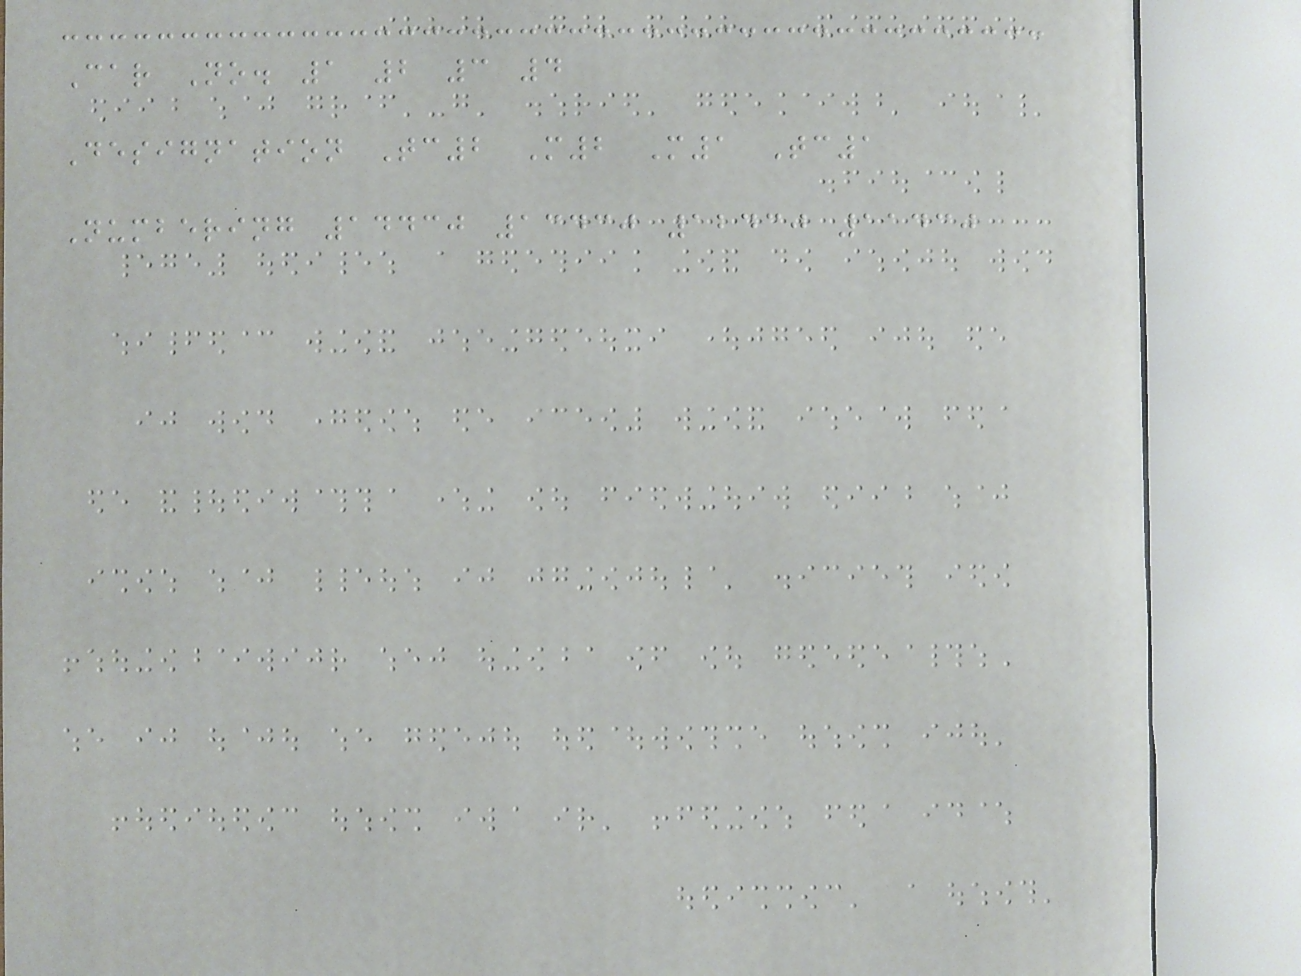Car No. 1 2 3 4
Designation Tc2 M2 M1 Tc1
Numbering 14430 13430 12430 11430
